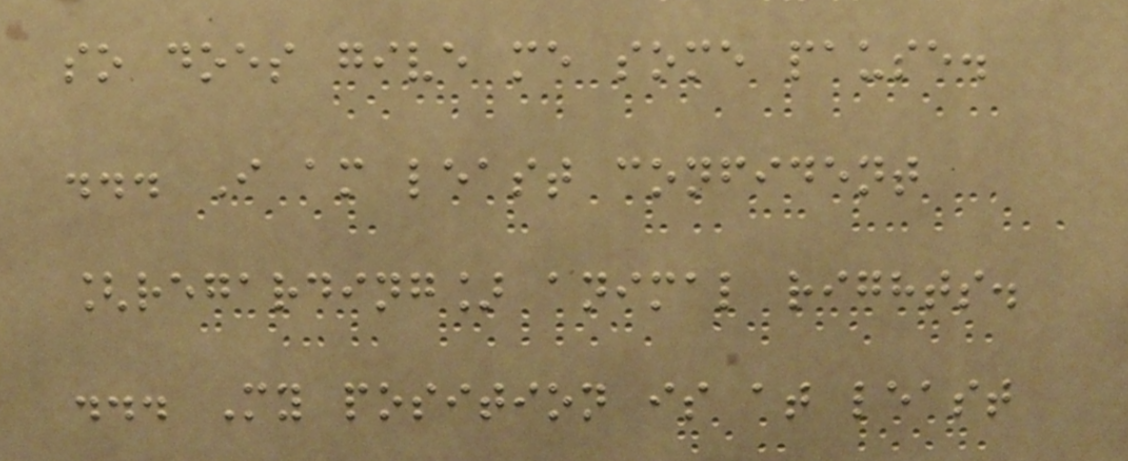so does give me some pause.
... I am least confident
[regarding] animal rights.
... My position is at least
